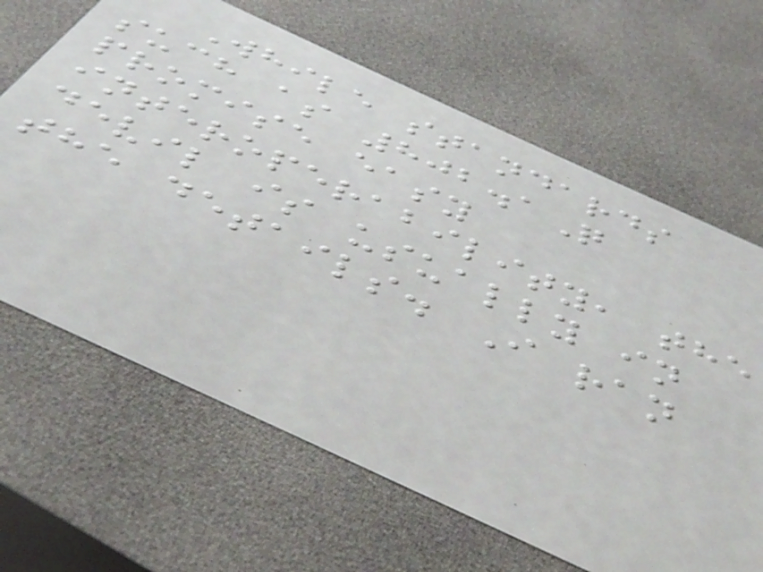While standards
such as 802.1Q
promise easy
interoperability, the
devil is usually in
the details. I ran
